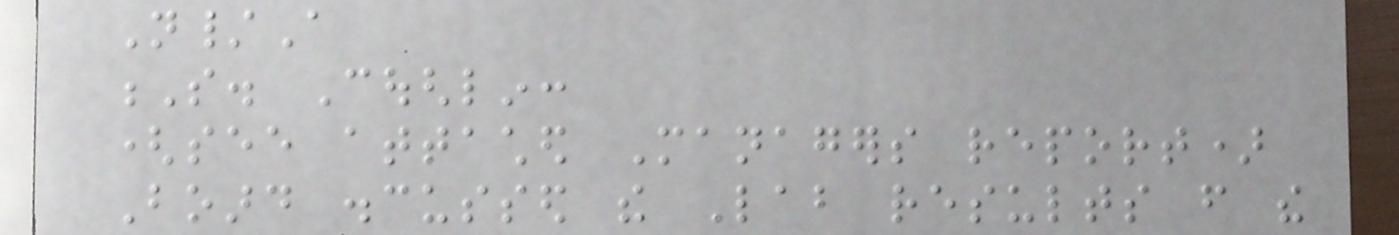N/A
S. Coughlin:
(see attached Managers report)
Board discussed the Lab results from the
